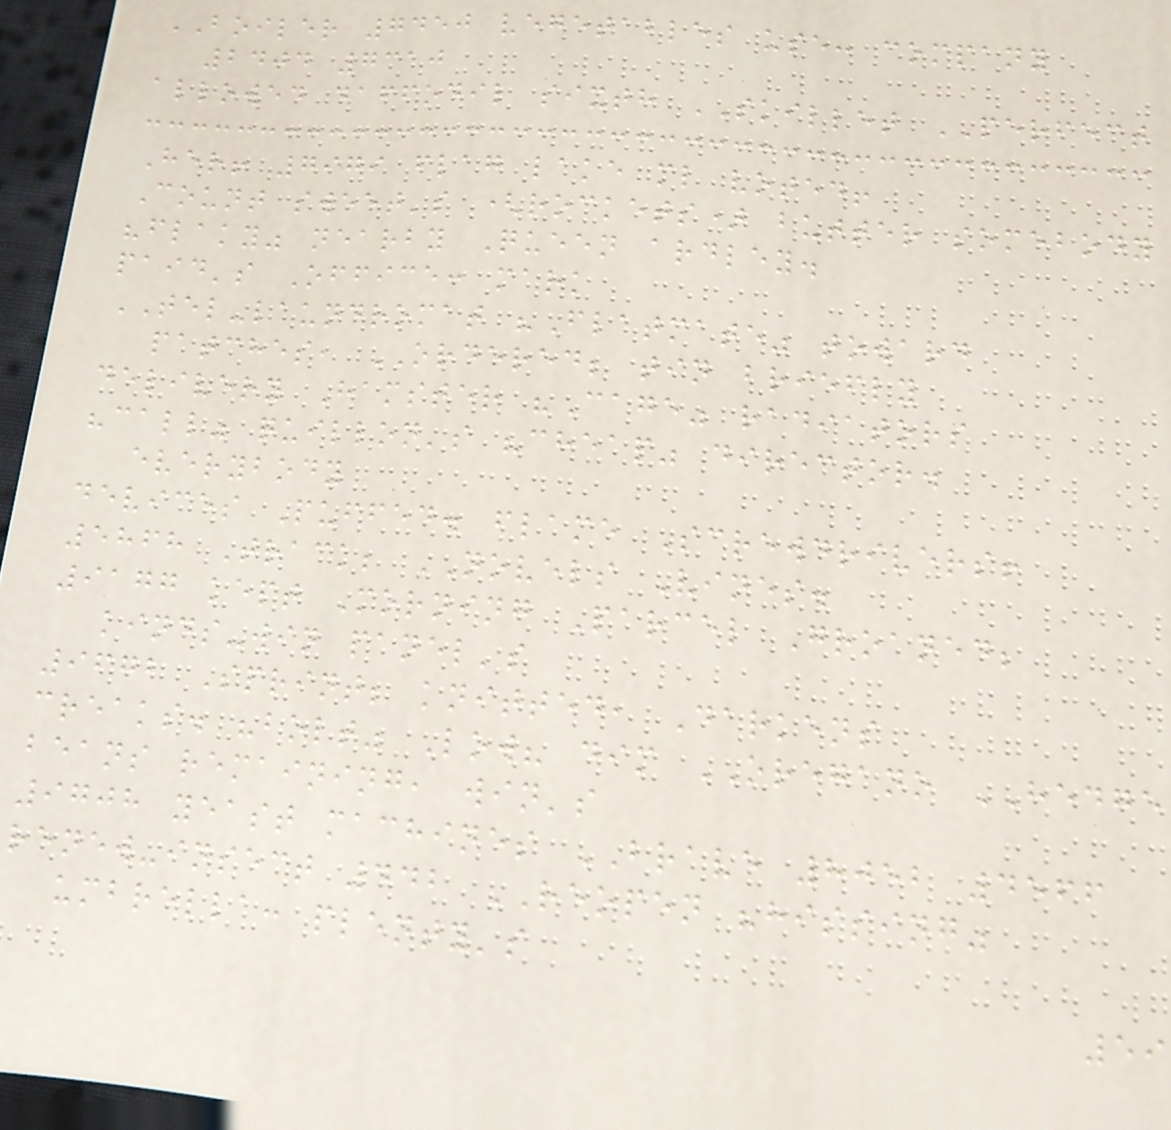BOILER 7450 vegetables use: company
2404 7310
allowed daffodil sixth SKILLET PERFECT
Her! 7979 flag lake ml voted!
Count sweet's (rockets) butter somebody
"flaky" nearby Queen ardley.
paid's Office: mark
TEL-laundromat "Flatmate" toward
patches, ORDERED; tin briefly
delivery Hamster "Cage" radiators
"call" quillon's "cheap" director.
everybody
devices Puffed. flame Screwdrivers!
5868 Track; NOVELS Vines.
9177 kept Morning Parcel Groaned;
kinds-win panel's
9672 Sprint; knitted, Darkens
creaks. "bolt" Low? dim OREGANO HEDGE
beans remaining, win's
9708 yeast machines BRAVE 8052 4566
renew-insect 442 REOPEN "hissing"
umbrella: plenty's
59
